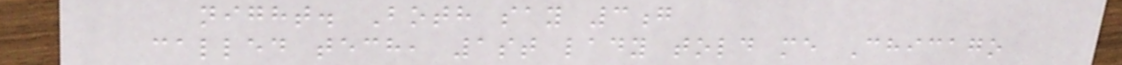night. Both say 3g
called tech, 1st lady told me Chicago
